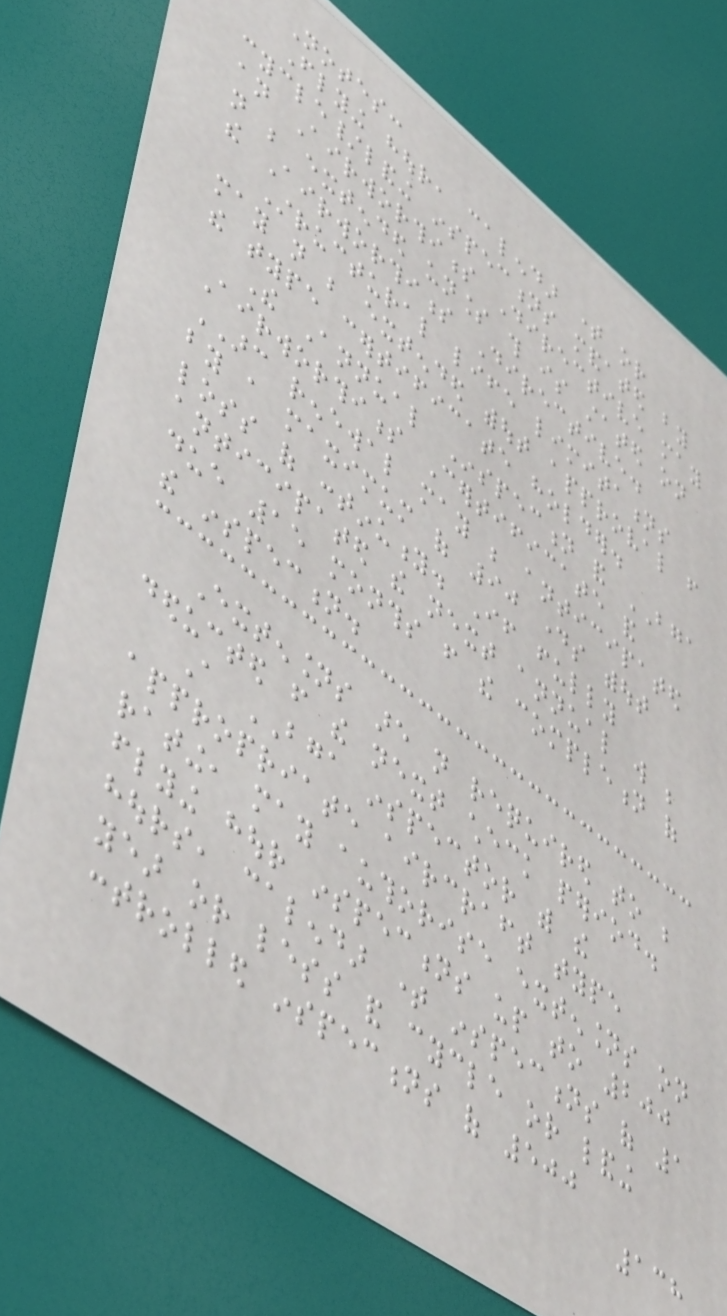Notes:
Flying hour, calendar time or
cycle/landing inspections mandated by
an Airworthiness Directive may
not be extended unless this is stated on
the Airworthiness Directive.
Structural life limitations
may not be extended without approval from
the type certificate holder.
The Annual Inspection and BGA
Airworthiness Certificate and
ARC renewal may be anticipated
by a maximum of 90 days without
loss of continuity. If fully
anticipated the next annual will be
due 15 months from the completion of
the inspection.
Extensions are not required to be
deducted from the next check period.
A BGA inspector with the
appropriate aircraft type
rating, may authorise extensions on
flying hour inspections up to 200
hours, calendar time inspections of 1
year or less and cycle or landing
controlled inspections of 500
138
